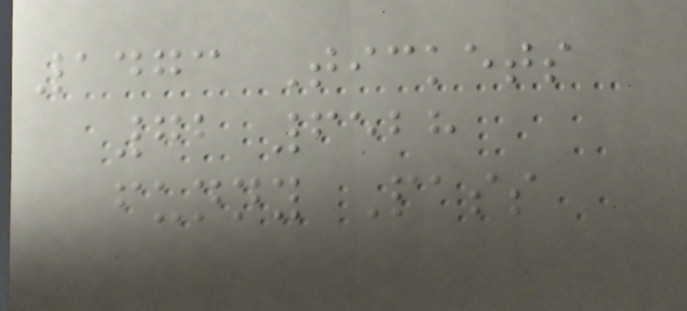1473 Tickets
72 6528
funny Pass
